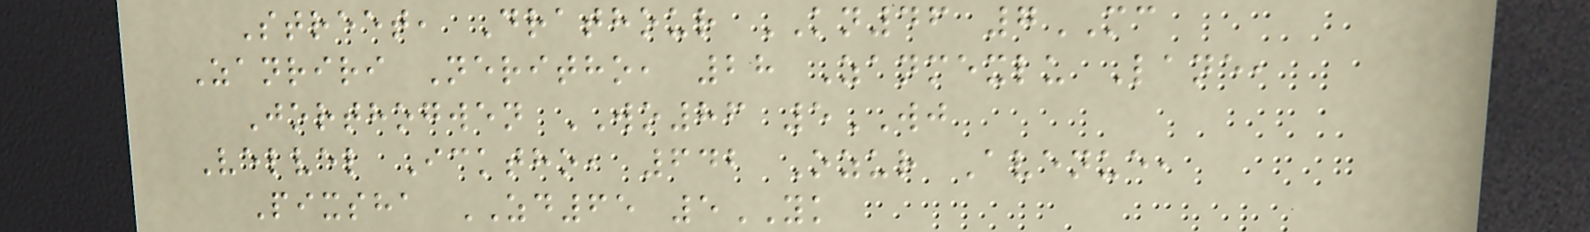Street, Drathour KN46 7MC
Zanriri Neritho, 28 Zanmexlu Lane,
Jorthogwen WO86 5WJ
Velvel Icktho, 642 Ozur Avenue,
Pixsha ZD65 5YK
